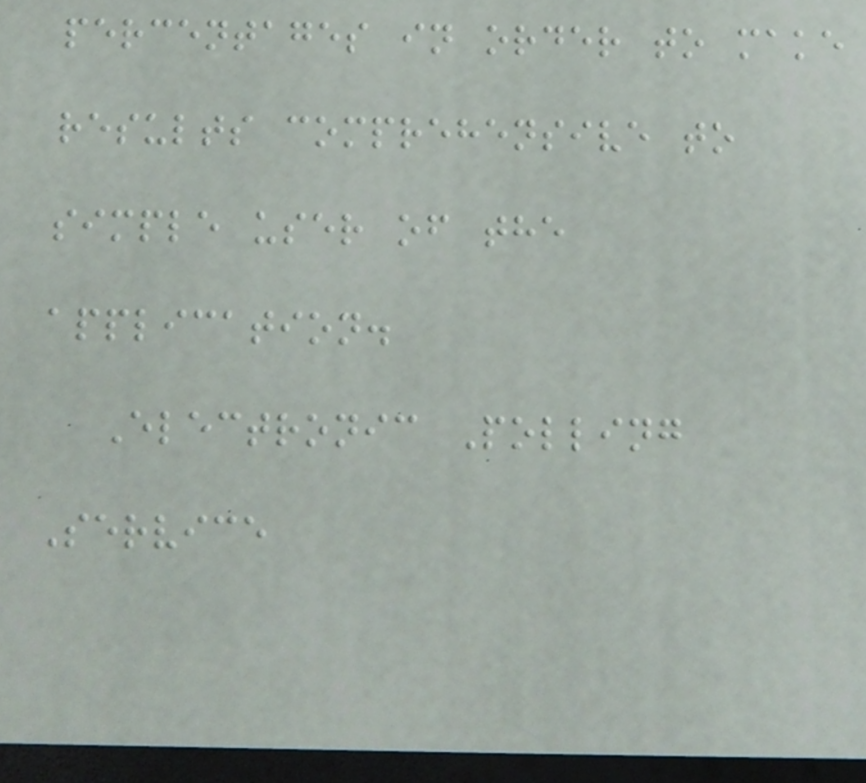percentages in order to make
results comprehensive to
simple user of the
application.
Electronic Polling
Service
